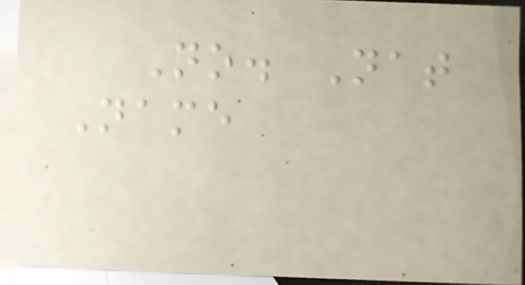No. Nat
Name
